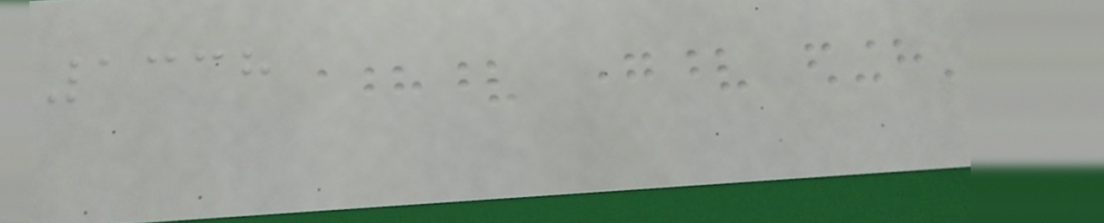1338
